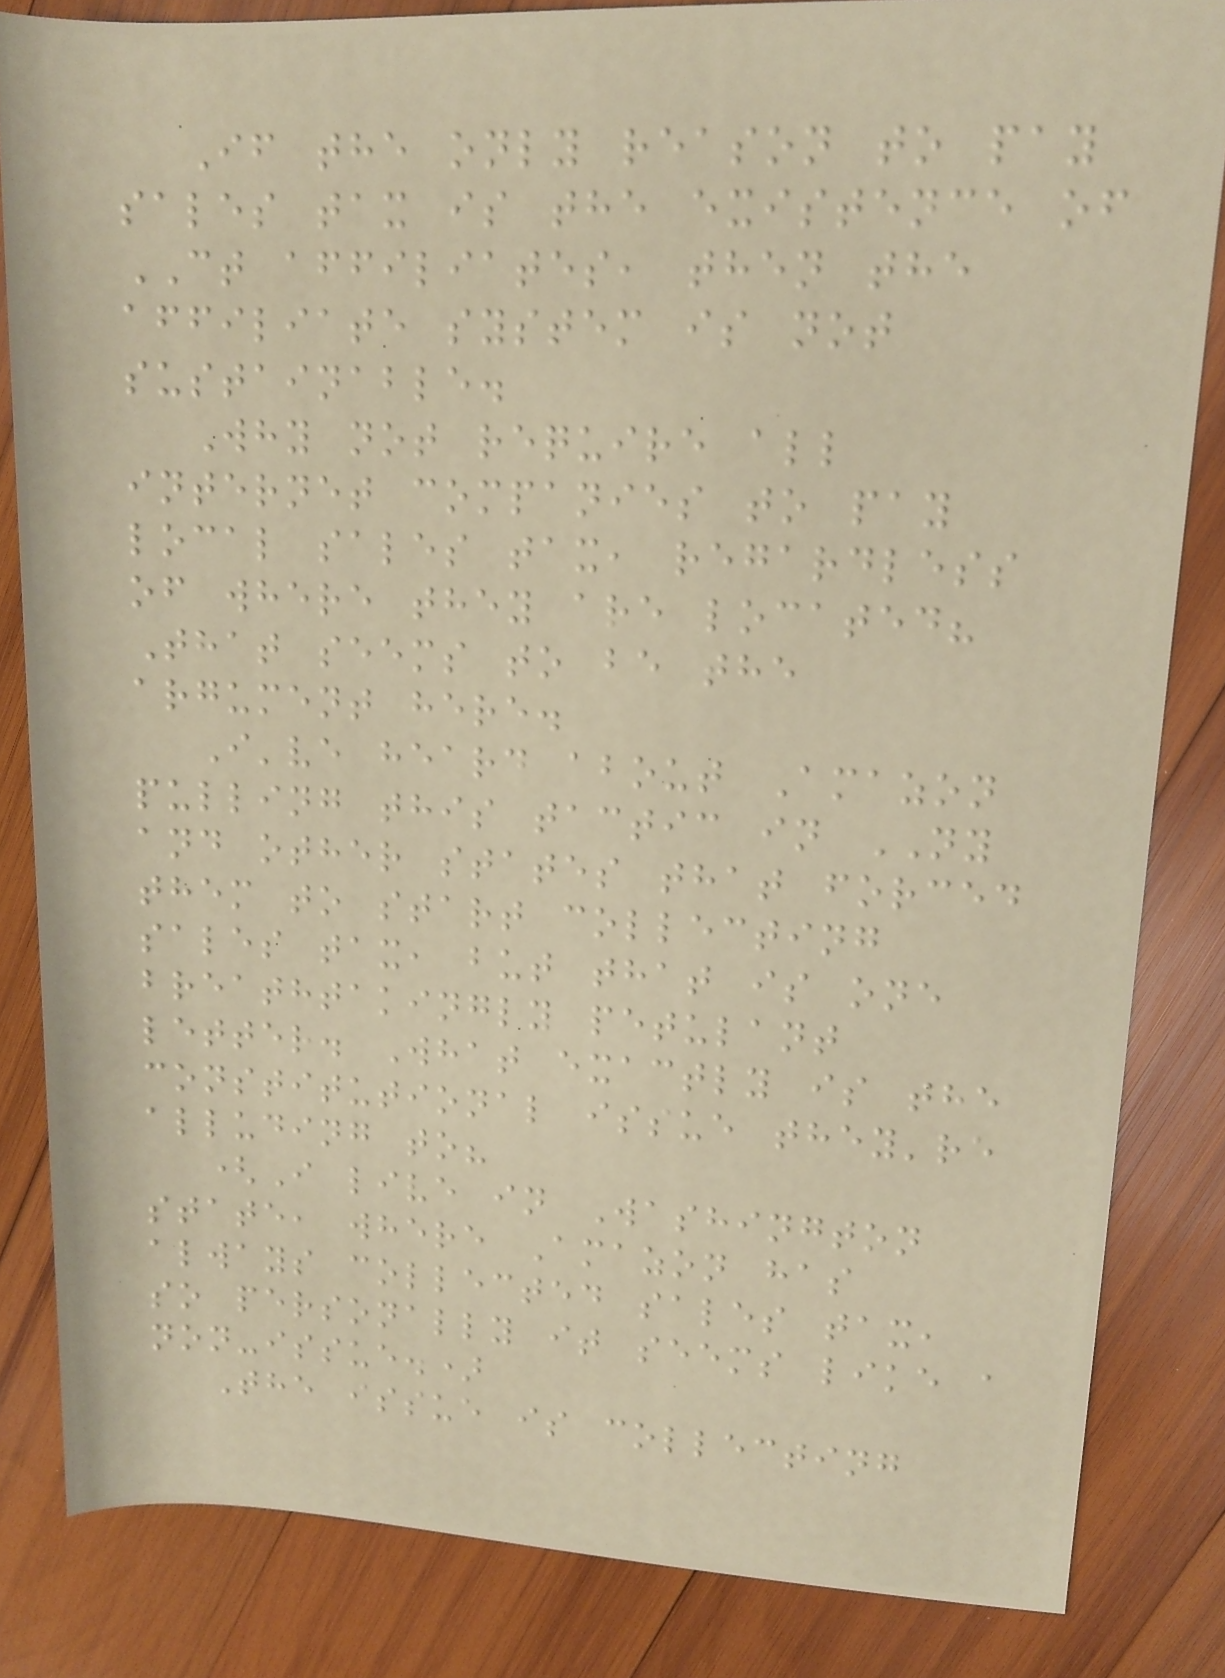If the only reason to pay
sales tax is the existence of
CT affiliates, then the
affiliate system is not
sustainable.
Why not require all
internet companies to pay
local sales tax, regardless
of where they are located?
That seems to be the
argument here.
I've heard about Amazon
pulling this tactic in NY
and other states that forced
them to start collecting
sales tax, but that is one
breathtakingly petulant
letter. What exactly is the
constitutional issue they're
alluding to?
(I live in Washington
state, where Amazon has
always collected sales tax,
so personally it seems like a
non-issue.)
The issue is collecting
